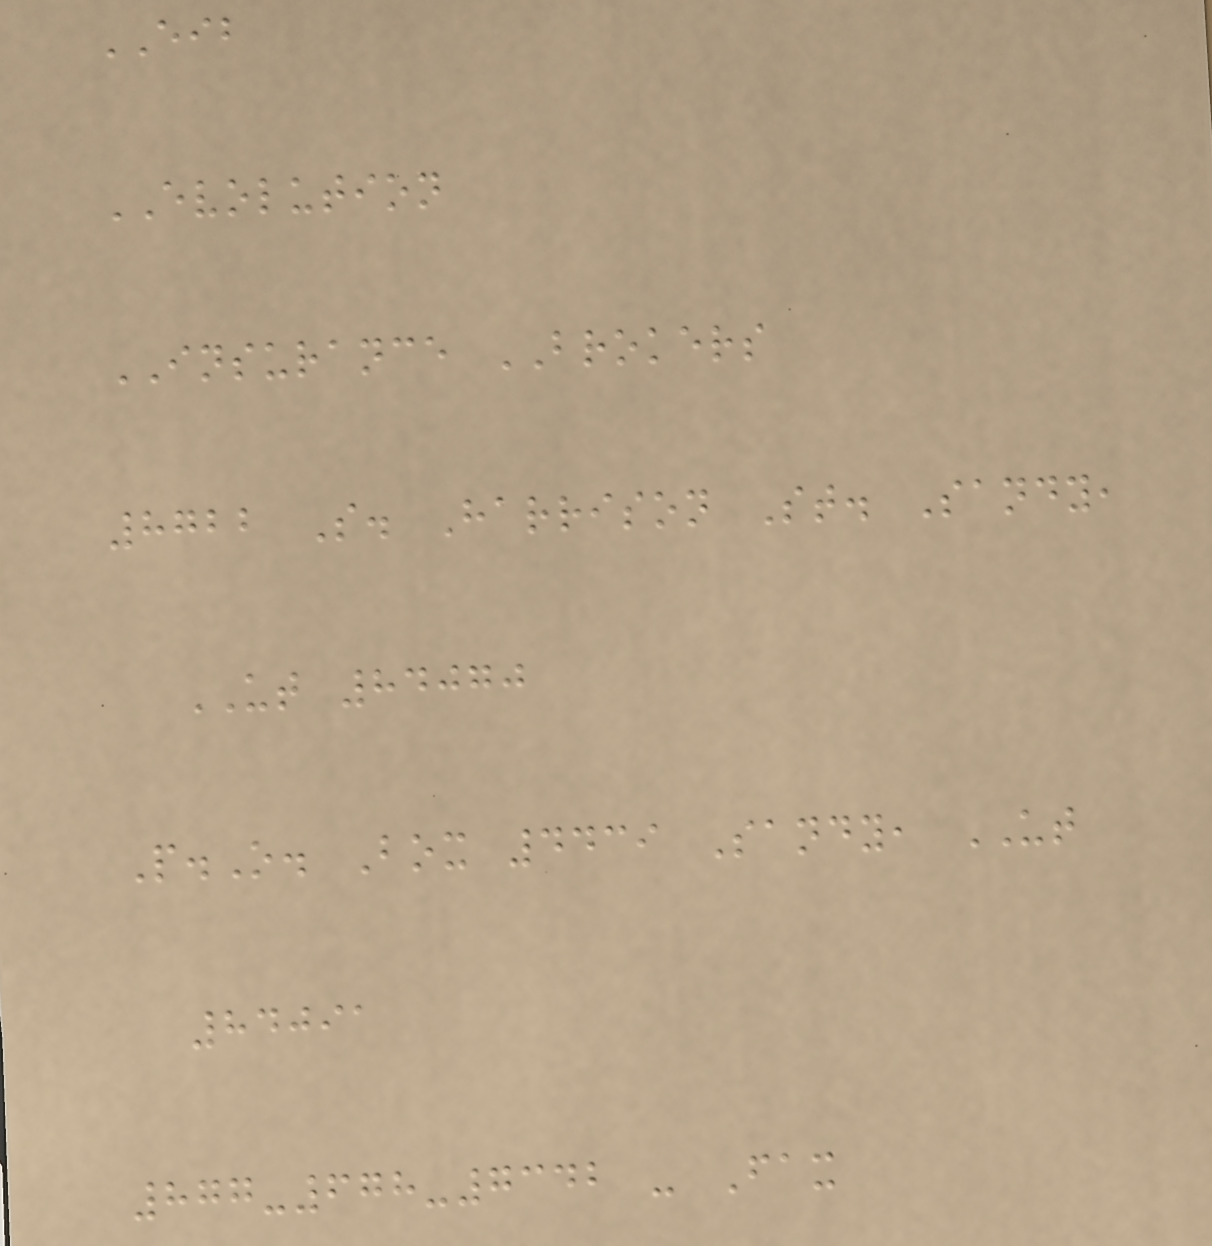EIB
EVOLUTION
INSURANCE BROKERS
8722 S. Harrison St. Sandy,
UT 84070
P.O. Box 4439 Sandy, UT
84091
877-678-7342 - Fax
